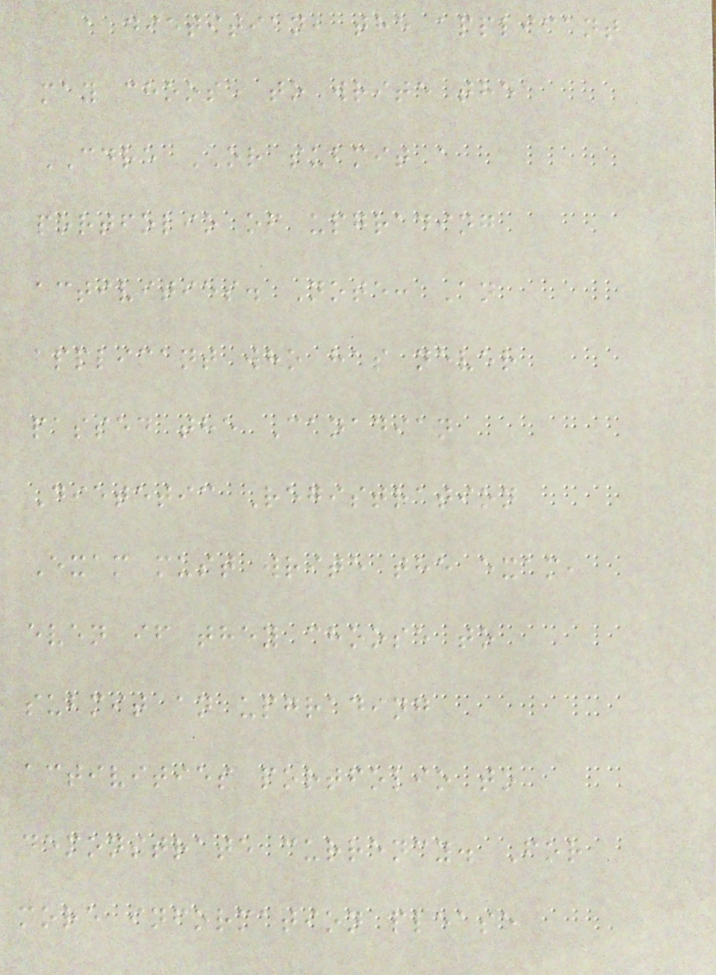a dietitian, the applicant
may choose to write the
CDRE OR submit a
portfolio of upgrading
activities. Note: An
applicant who has never
passed the Canadian
Dietetic Registration
Exam must write the exam,
even if they choose to
submit an upgrading
activities portfolio to
demonstrate currency. For
more information please
